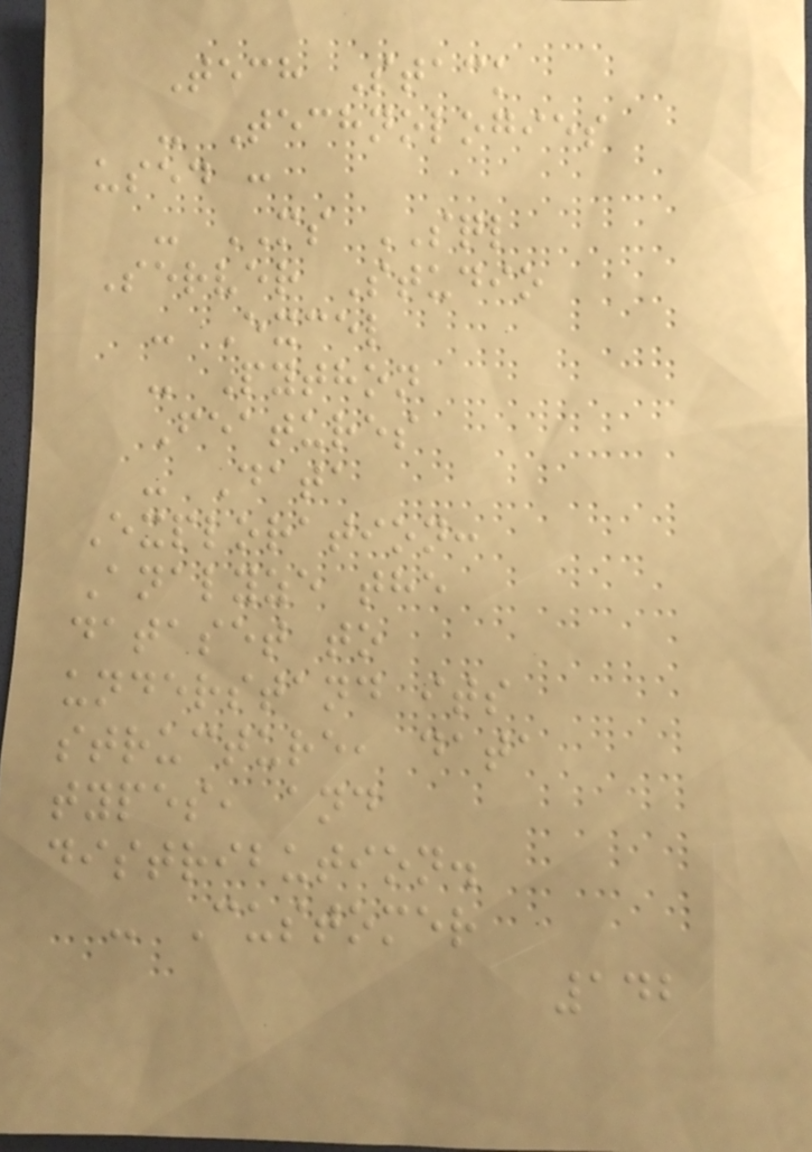Tech Stack
- Technologies
used :
- MS SQL
Server Studio
- Excel
- Python
Features
- Data
Exploration:
Analyze the
dataset to
understand its
structure, data
types, and
distribution.
- Customer
142
